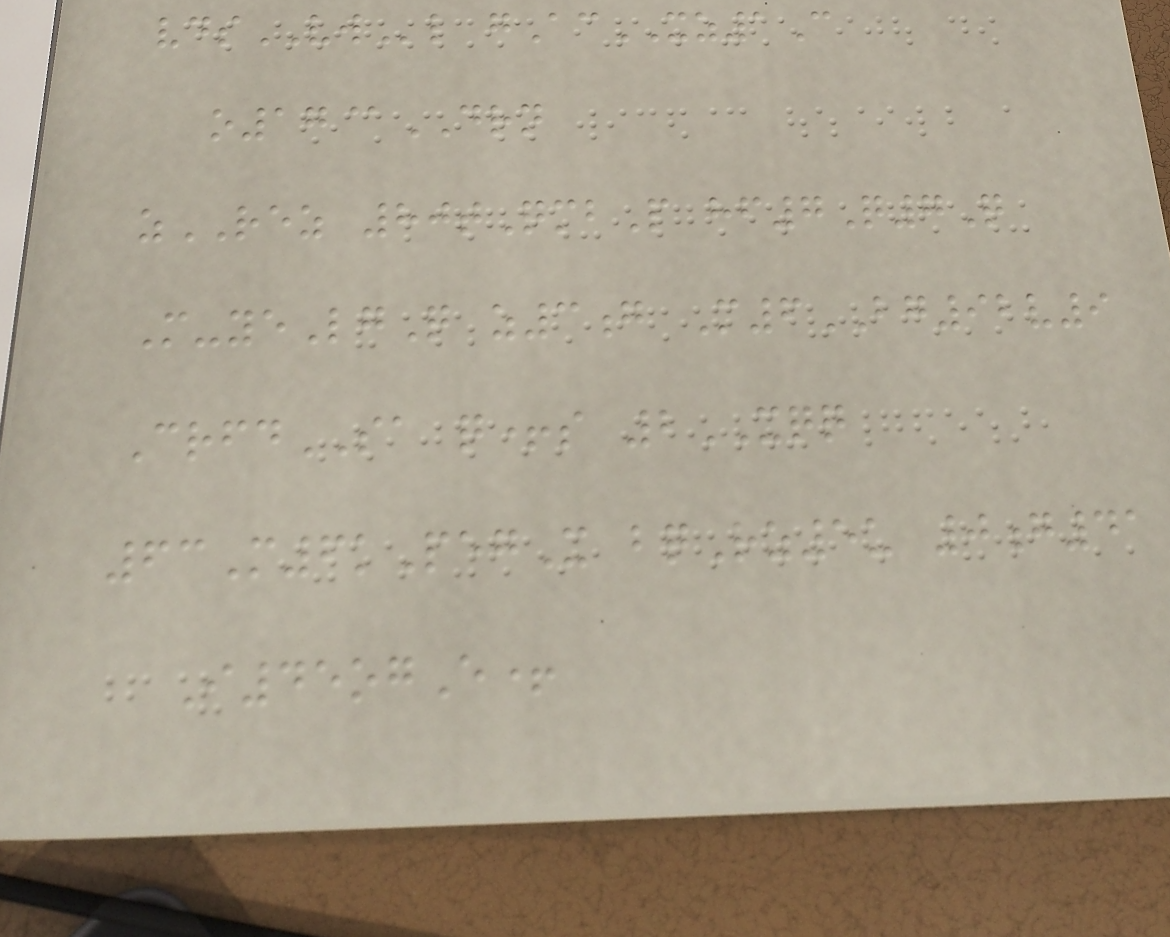vdsVWl gAcXZ1C
o17@DRN
zREZ 80tQmbP hf7Q7Q
M-yeLgQ z3g M6BG92v9
CrfdSA q+s 2XQQ
63M6kPegX bqRz5u 0g41
I45ogE+
